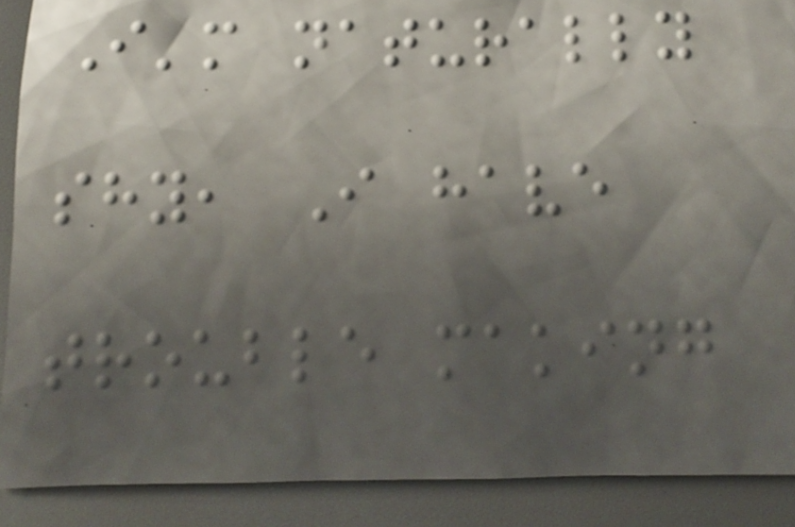I'm naturally
shy, I have
trouble making
